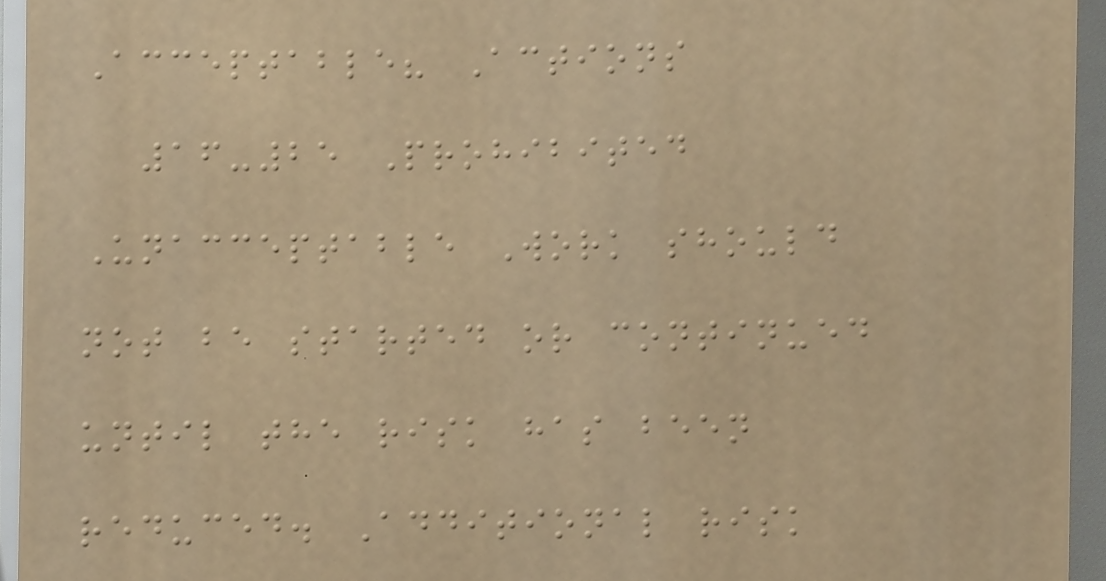Acceptable? Actions
16-25 Prohibited
Unacceptable Work should
not be started or continued
until the risk has been
reduced. Additional risk
